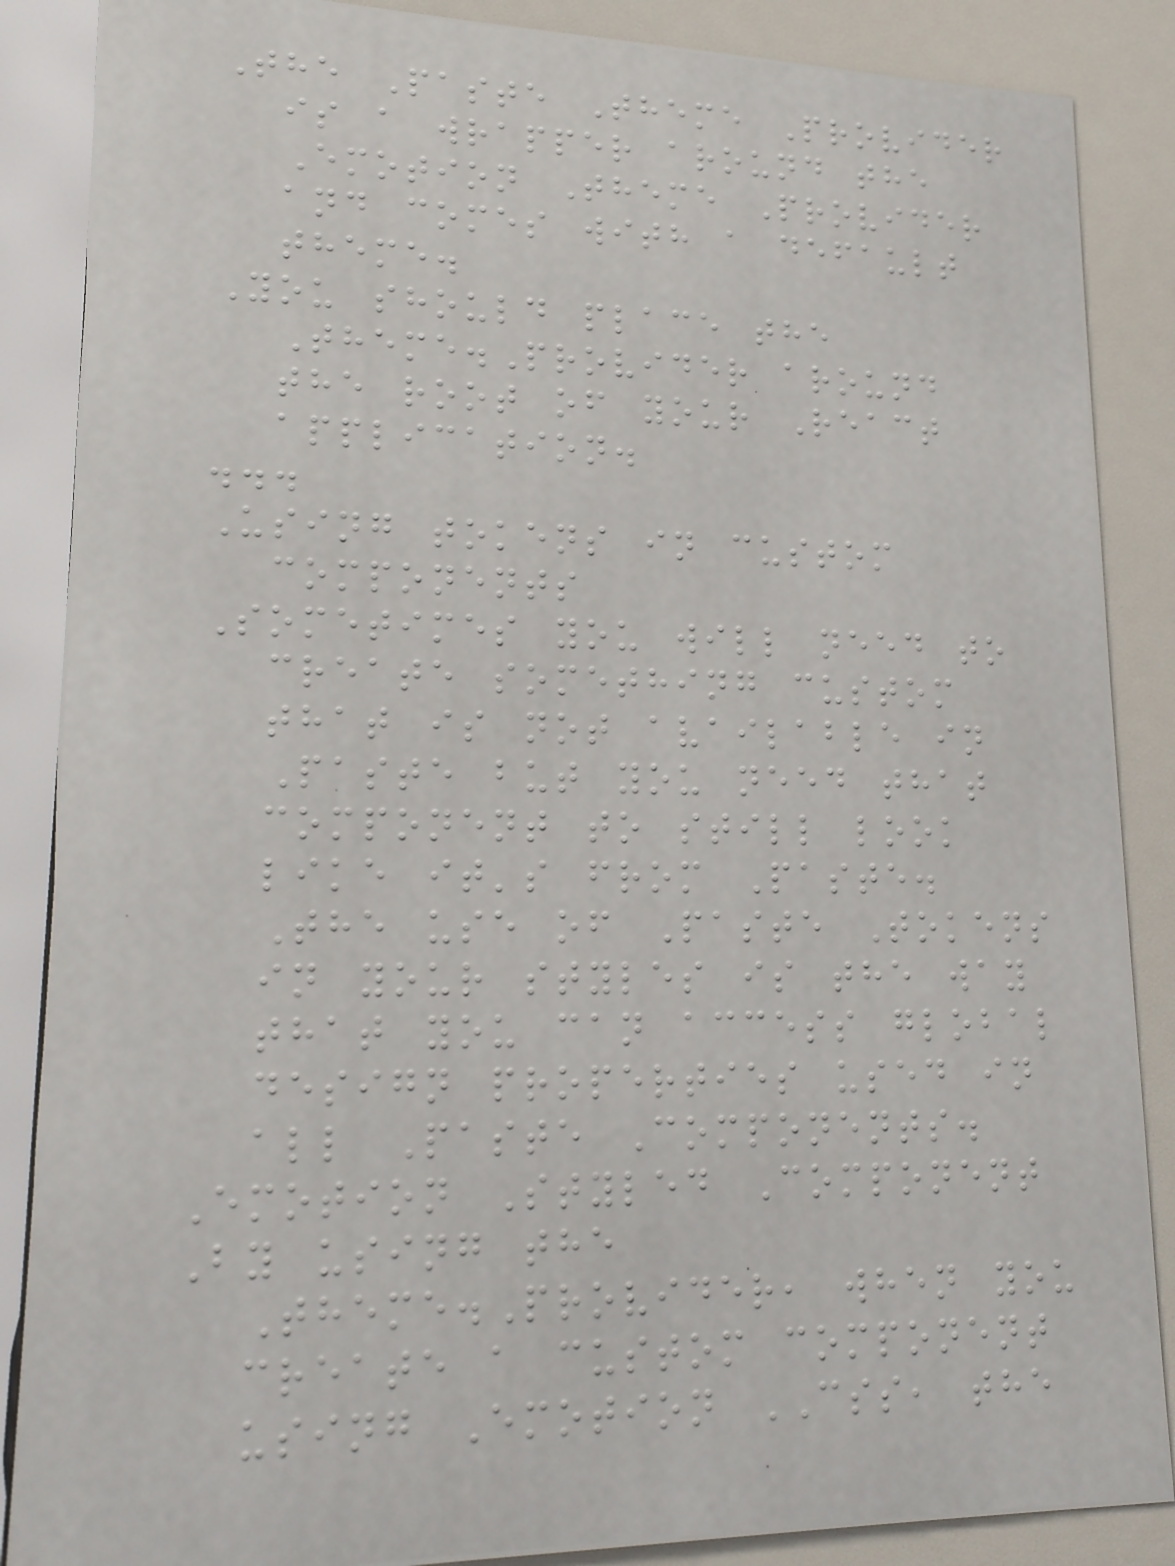The Paste Theme Provider
is a wrapper around the
Emotion Theme Provider
and comes with a default
theme.
You should place the
Theme.Provider around
the root of your React
application.
...
Using tokens in custom
components
Sometimes you will need to
create something custom
that is not available in
Paste but you need that
component to still look
like it's from Paste.
The use of Paste Tokens
in your styles is the way
that you can access global
design properties used in
all Paste Components.
Emotion Styled Component
By using the
Theme.Provider, when you
create a custom component
using Emotion CSS, the
